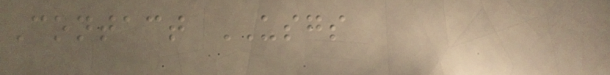Contact USGS
